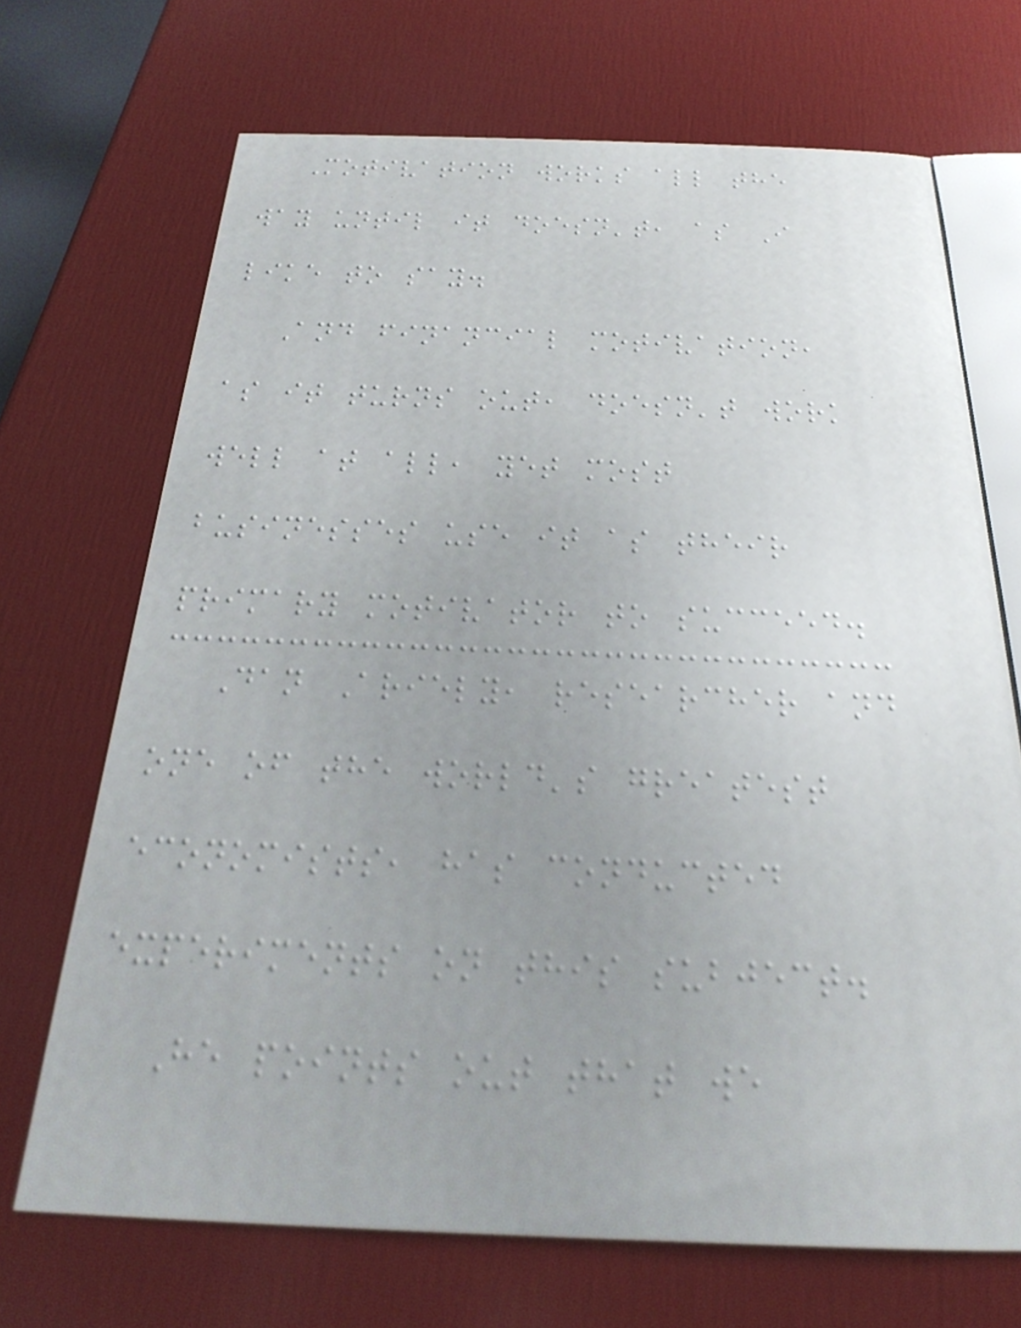Motivation works all the
way until it doesn't, as I
like to say.
And financial motivation,
as it turns out, doesn't work
well at all, yet most
businesses use it as their
primary motivator to succeed.
Dan Ariely, researcher and
one of the world's greatest
economists, has conducted
experiments on this subject.
He points out that we
